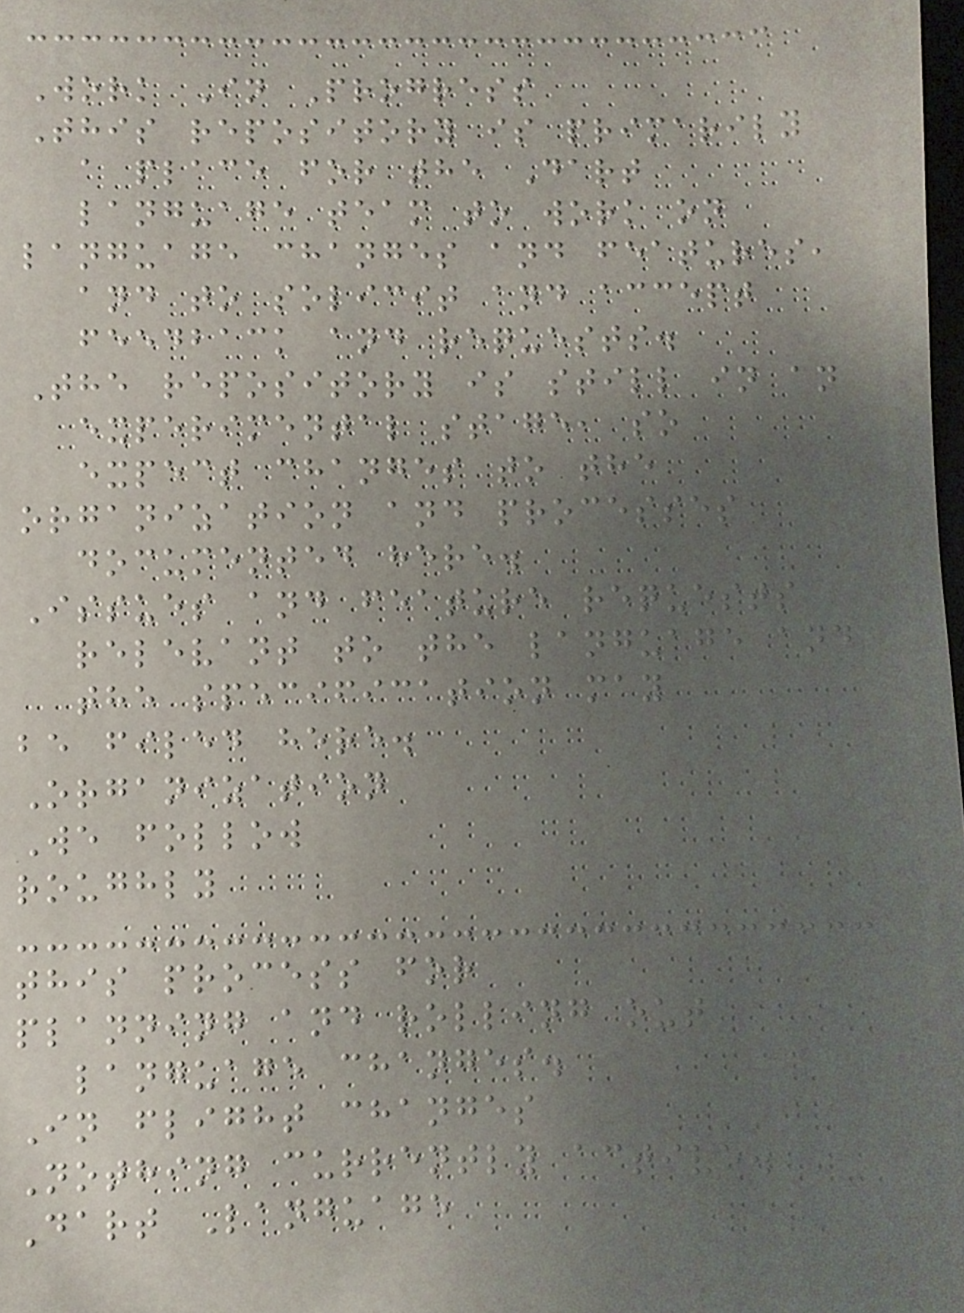Work In Progress
This repository is primarily
a place for the Dart
language team to work on
language changes and features,
and to solicit and accept
feedback and requests.
The repository is still in an
experimental stage, so
expect changes to the
organization and processes
documented here.
Issues and feature requests
relevant to the language and
the specification may
be filed here.
Organization
We follow
roughly
this process for
planning and rolling out
language changes.
In flight changes
Nothing currently active.
Dart Language
